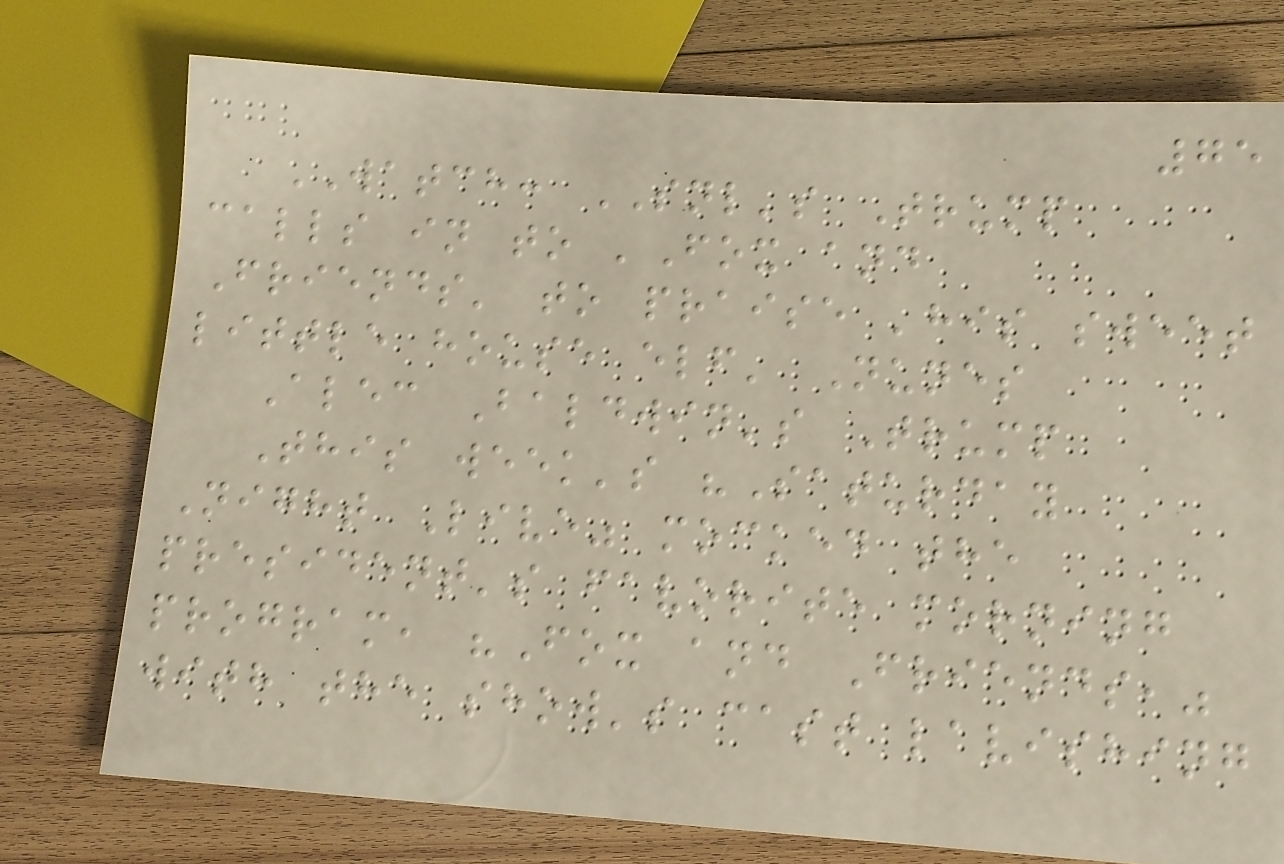75
WATCH: SNL's Trump
calls in to 'Fox and
Friends' to praise 'his sweet
little house elf' Nunes
Alec Baldwin's Trump
This week's "Saturday
Night Live" mocked the
president's favorite morning
program, "Fox and Friends,"
with the show's cast lavishing
